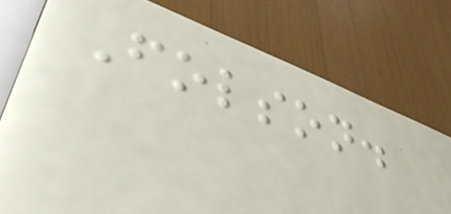Folson.
